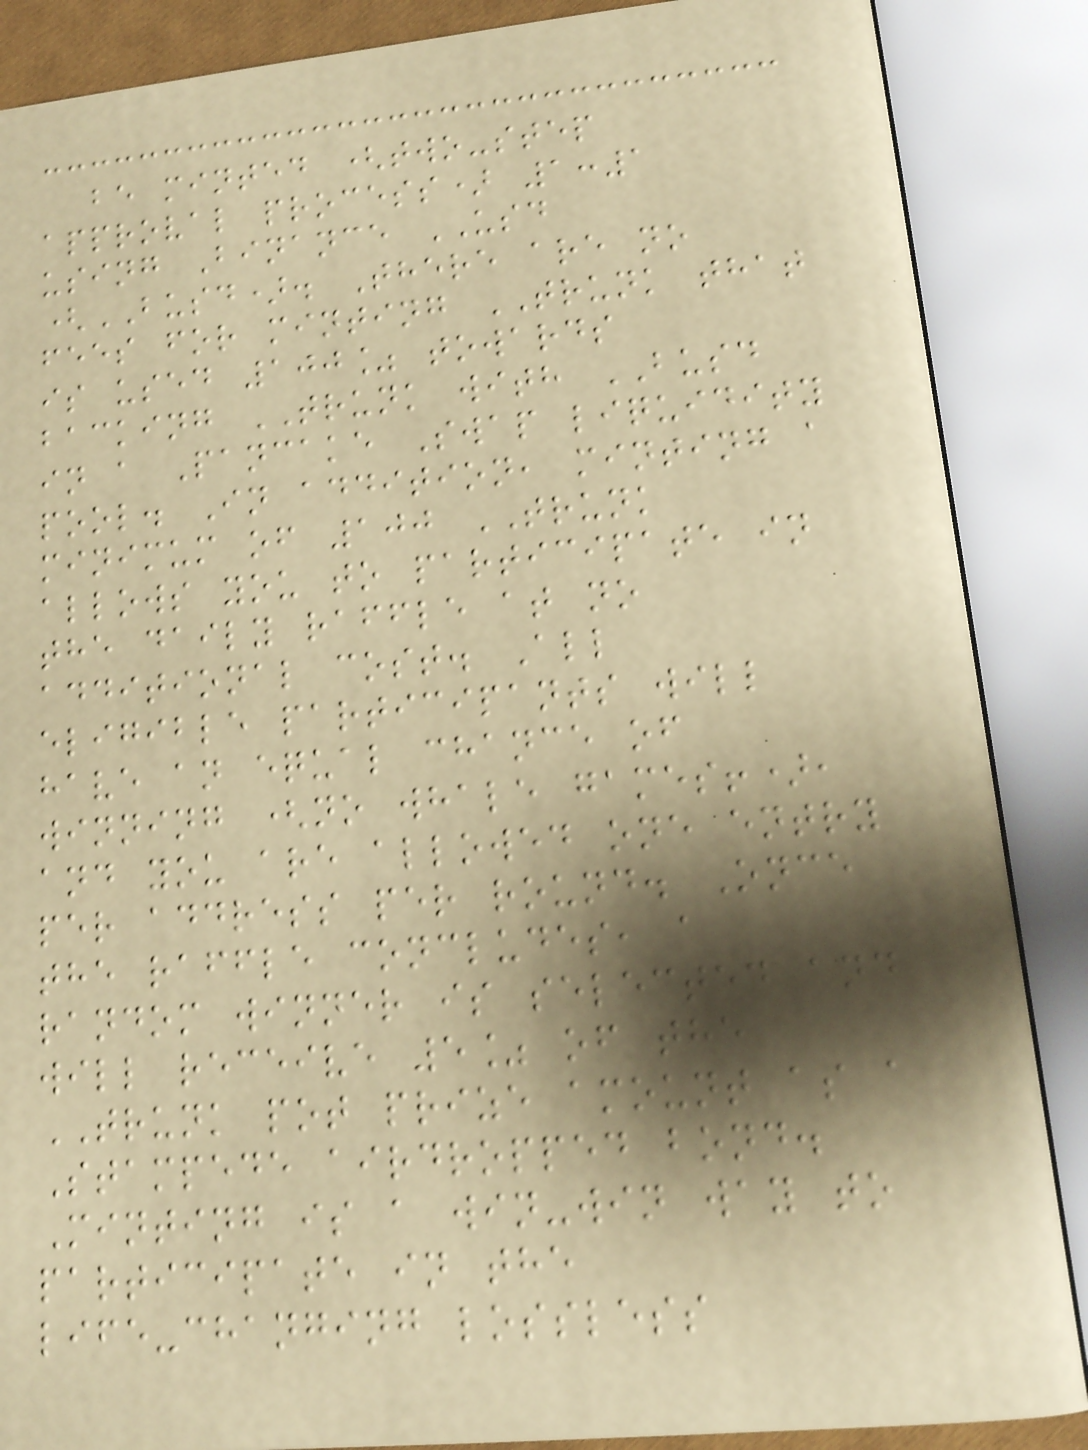be minted (two-step
approval process) 1:1
using Binance USD
(BUSD). There are no
fees for minting TRUNK that
is used 100% towards
backing TRUNK with BUSD
in a Pancake Swap liquidity
pool. In addition, minting a
minimum of 100 TRUNK
allows you to participate in
the daily raffle at no
additional cost. All
eligible participants will
have an equal chance of
winning (no whale games!),
and you are allowed one entry
per address per round. Once
the raffle concludes, a
random winner is selected and
will receive 5% of the
TRUNK pot prize amount as a
Stampede airdropped bond.
Minting is a win-win way to
participate in the
life-changing lossless
